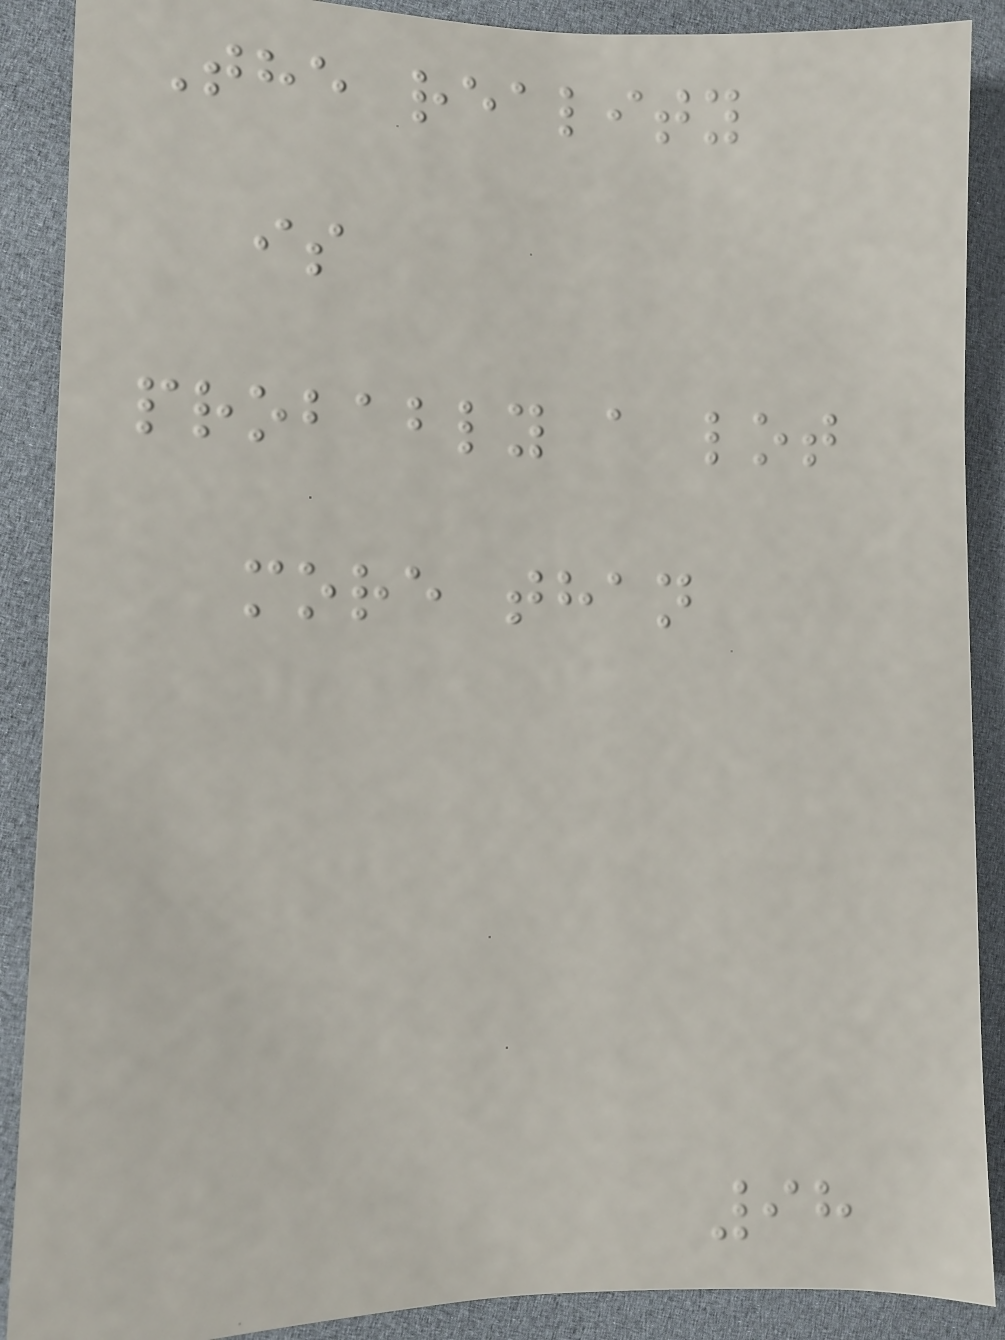The reality
is
probably a lot
more than
98
